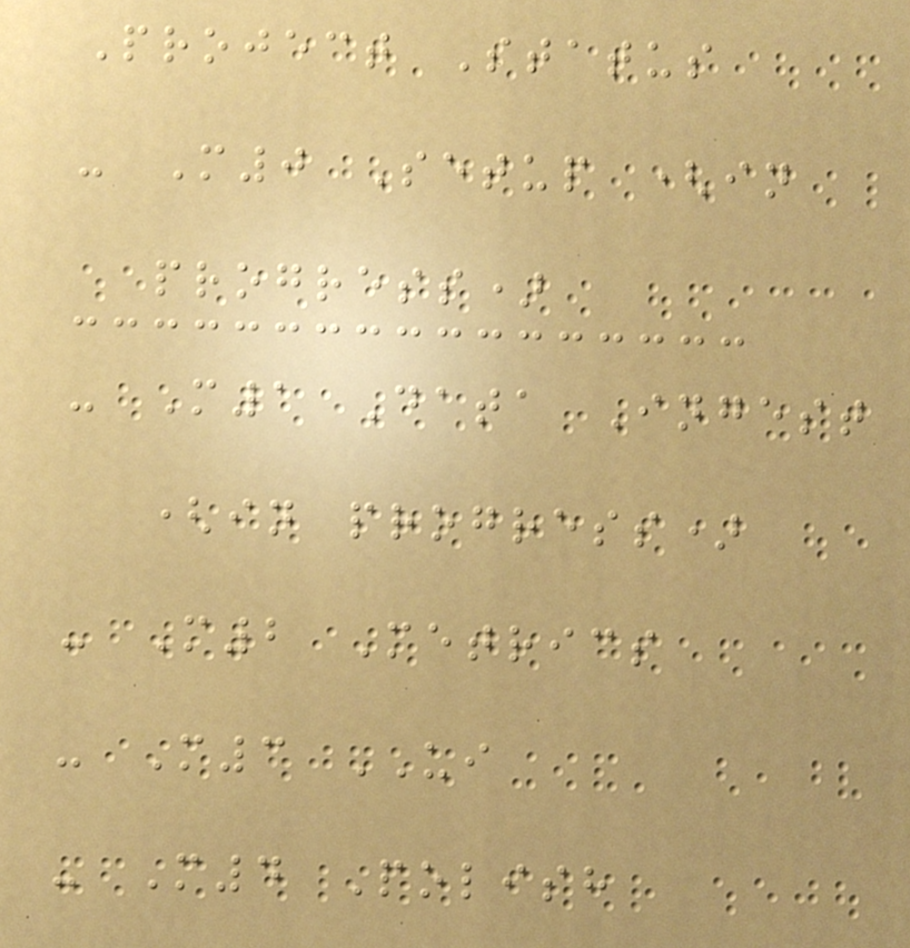Project Status
- M0 Setup (in
progress)
- M1 Data Ingest
(in progress)
- M2 Metrics
- M3 UI
- M4 Polish
